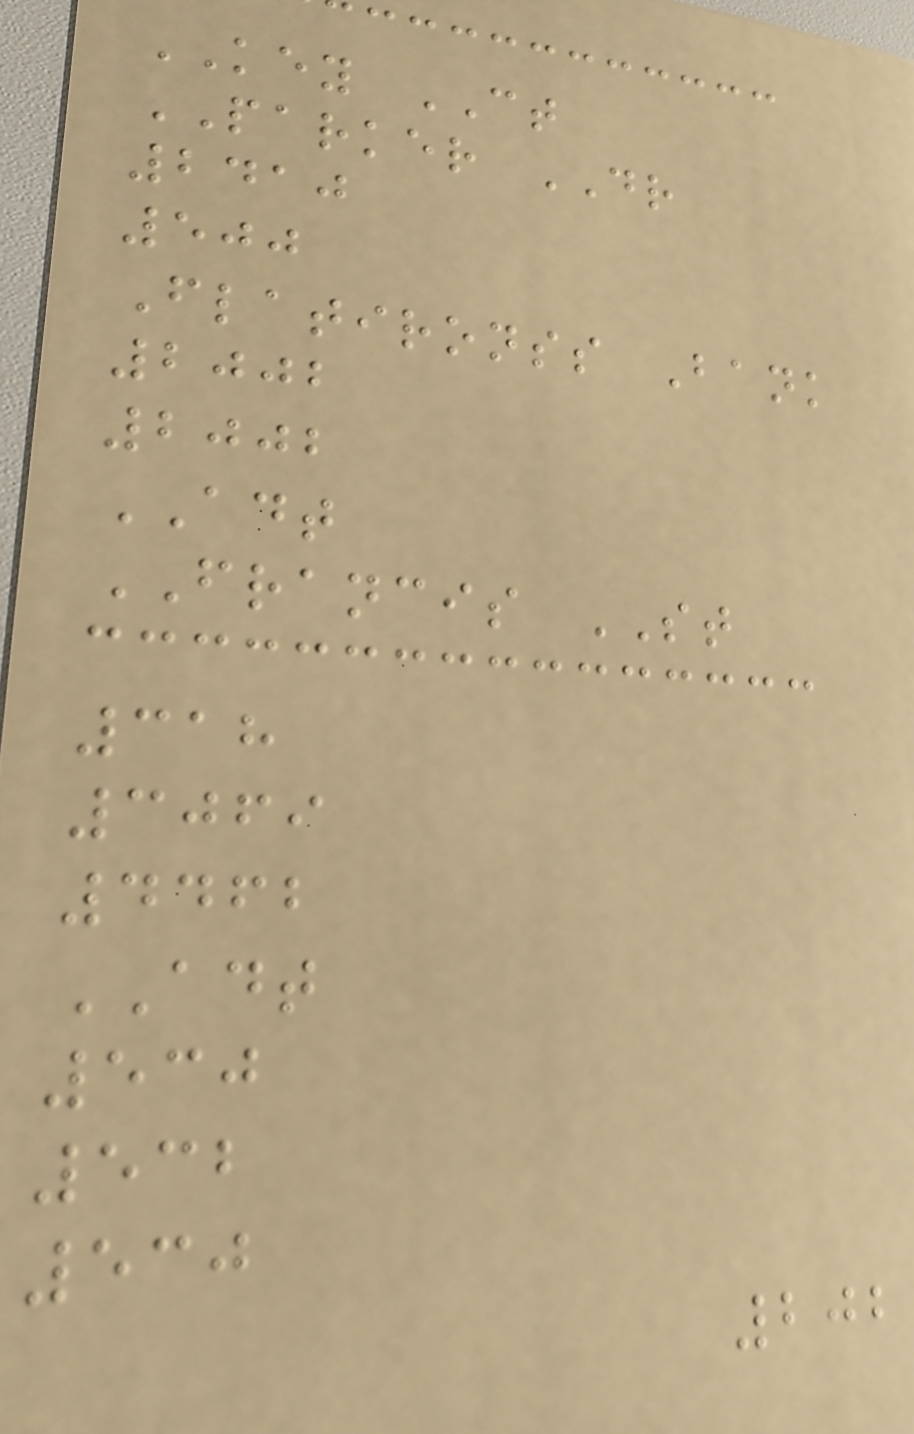KEY CT
PARKER DR
2410
500
Flatironss Bank
2002
2002
ADT
FRANCIS ST
318
3069
4462
ADT
530
532
530
202
